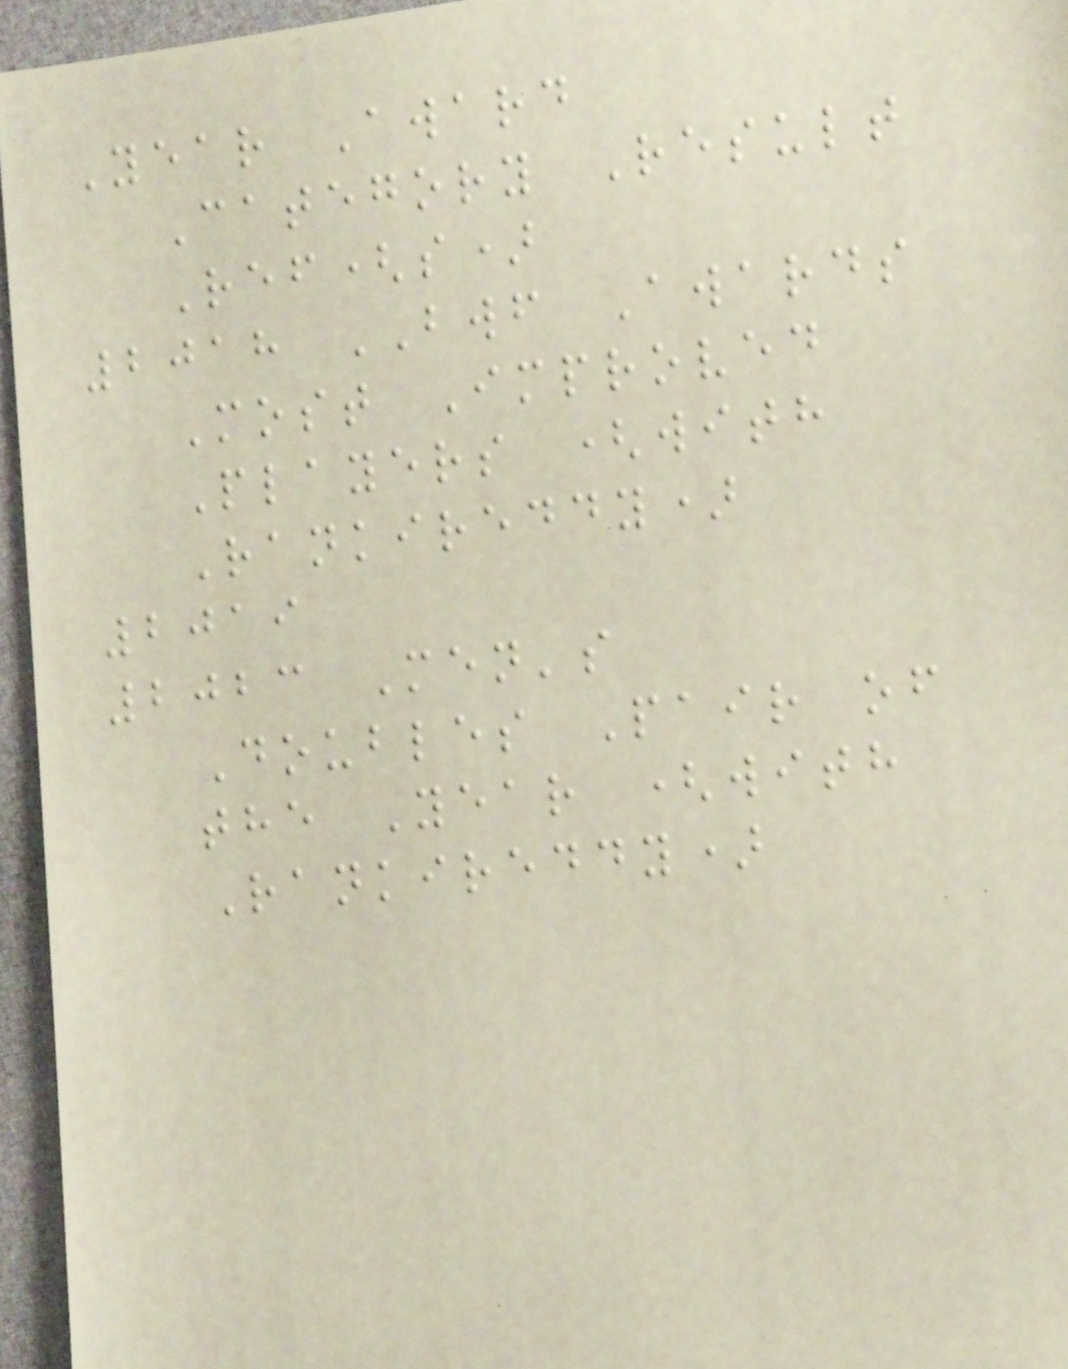Year Award
Category Result
Ref(s)
2018 BWF Awards
Most Improved
Players (with
Rankireddy)
2019
2023 Men's
Doubles Pair of
the Year (with
Rankireddy)
